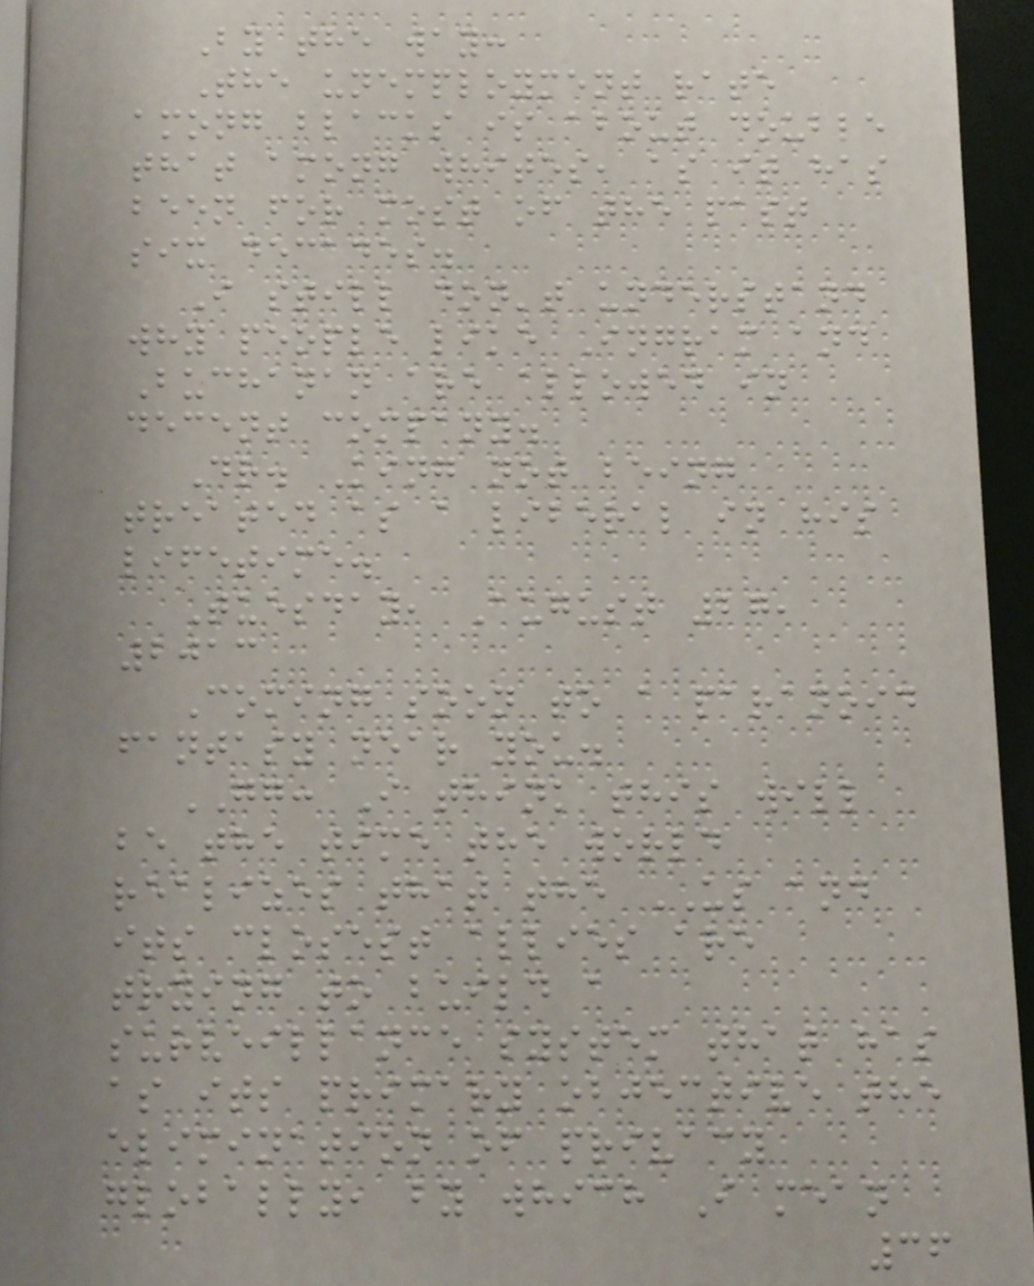By the way:
The unemployment rate
among blacks is about double
that among whites, as it has
been for most of the past
six decades.
I still don't understand
why people like Ingram and
Buchanan are allowed in
decent company.
Dr. King not being
treated as a liberal in his
lifetime.
Tuesday, August 27,
2013
Coming soon to a paranoid
fantasy near you.
GG: I think this will
be the time the world
realizes that the US and
its closest allies are
trying to build a
surveillance system that has
as its primary objective the
elimination of privacy
globally, by which I mean
36
